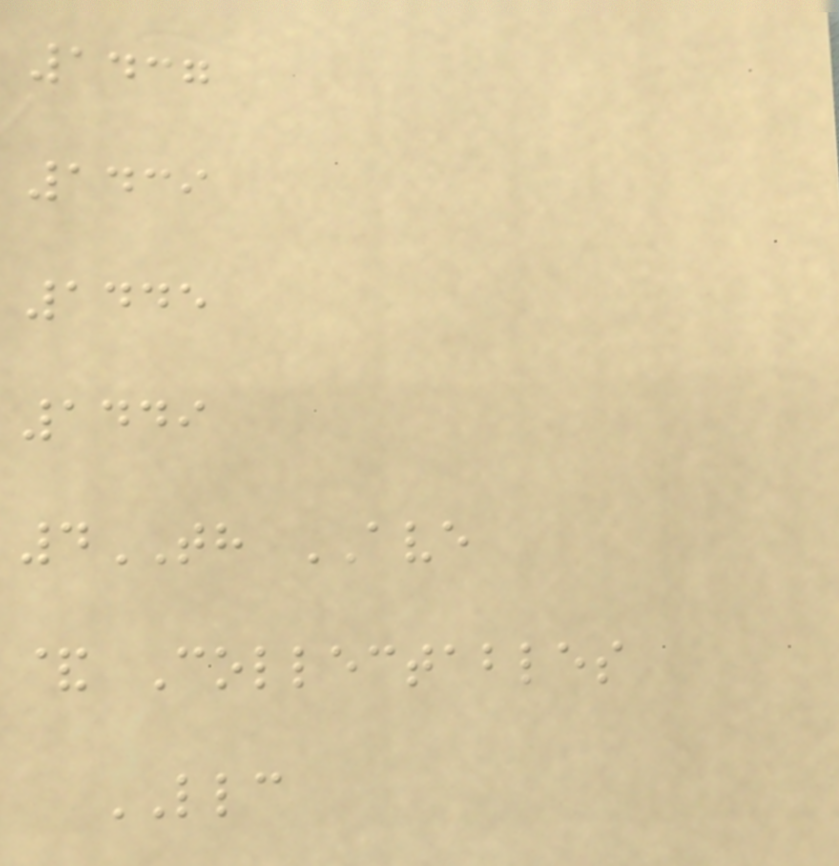1437
1439
1445
1449
4TH AVE
& Collectables
LLC
